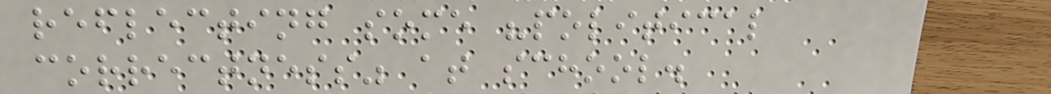reflecting some "political
correctness" at school.
